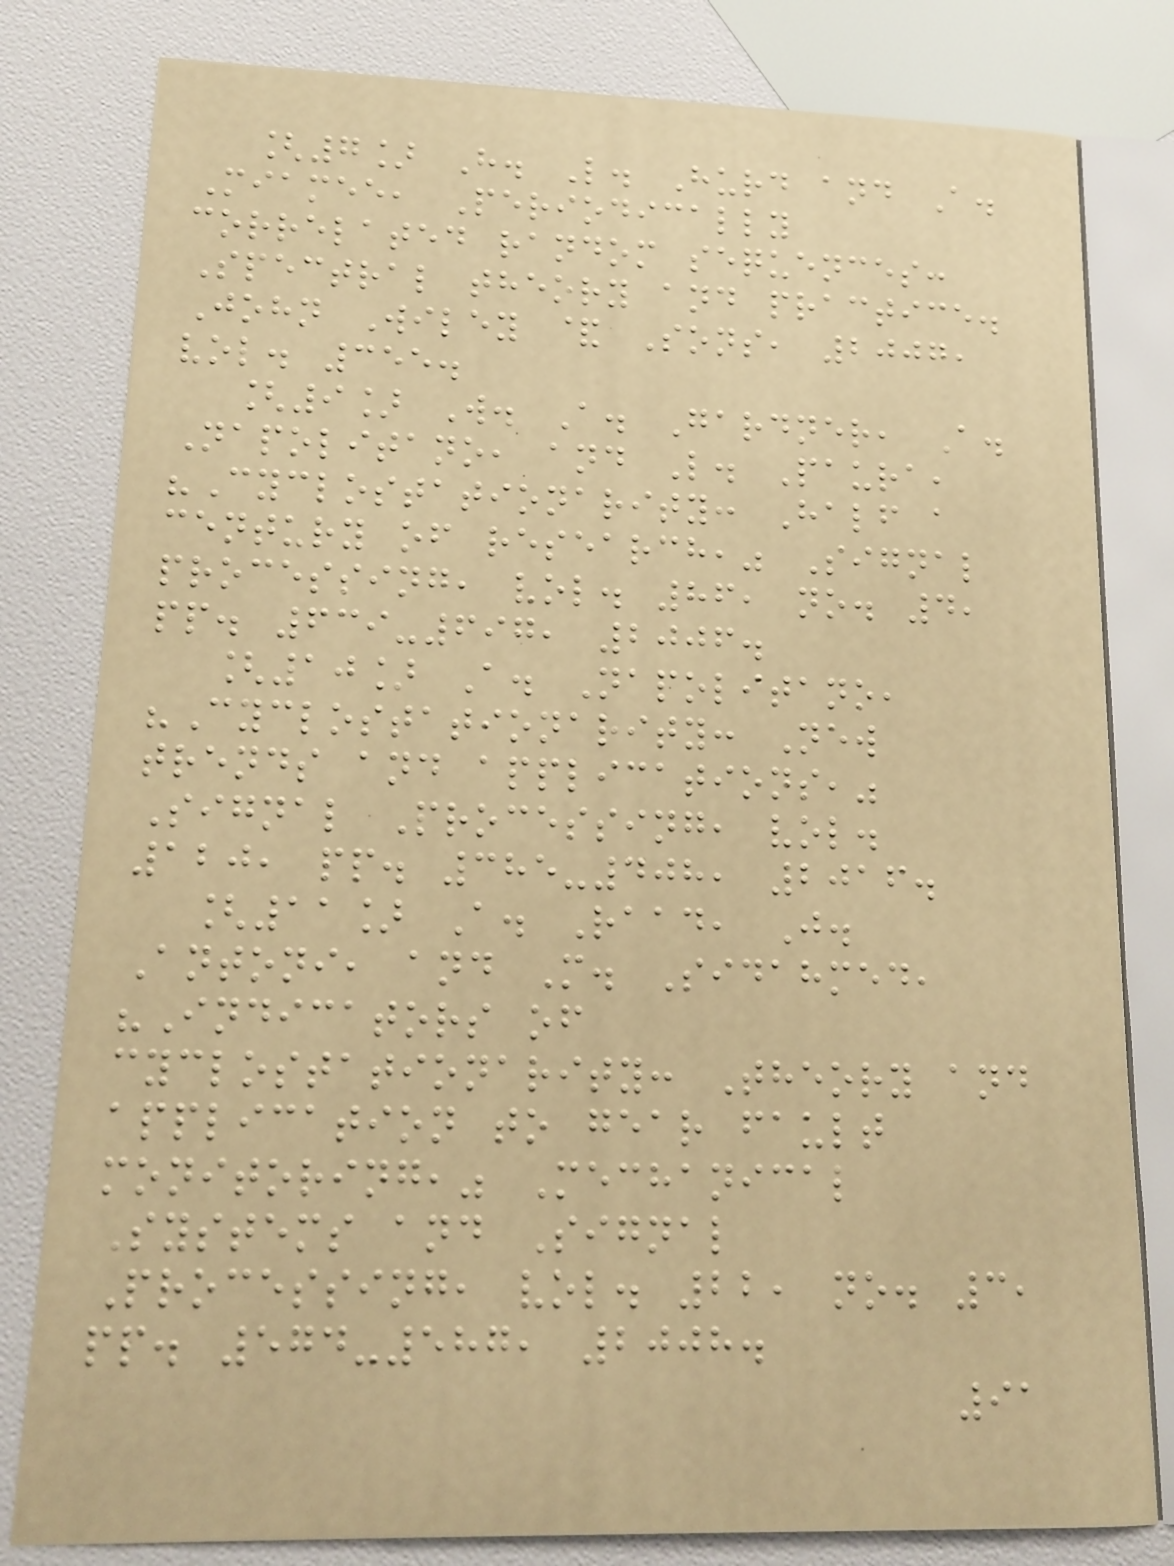[7] H. L. Hurd and A.
Miamee, Periodically
correlated random sequences:
Spectral theory and practice.
John Wiley & Sons, 2007,
vol. 355.
[9] W. A. Gardner, A.
Napolitano, and L. Paura,
"Cyclostationarity: Half a
century of research," Signal
processing, vol. 86, no. 4,
pp. 639-697, 2006.
[10] A. Napolitano,
"Cyclostationarity: New
trends and applications,"
Signal Processing, vol.
120, pp. 385-408, 2016.
[11] A. Raad, J.
Antoni, and M. Sidahmed,
"Indicators of
cyclostationarity: Theory and
application to gear fault
monitoring," Mechanical
Systems and Signal
Processing, vol. 22, no. 3,
pp. 574-587, 2008.
91
